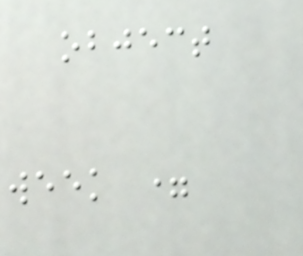object
week =
